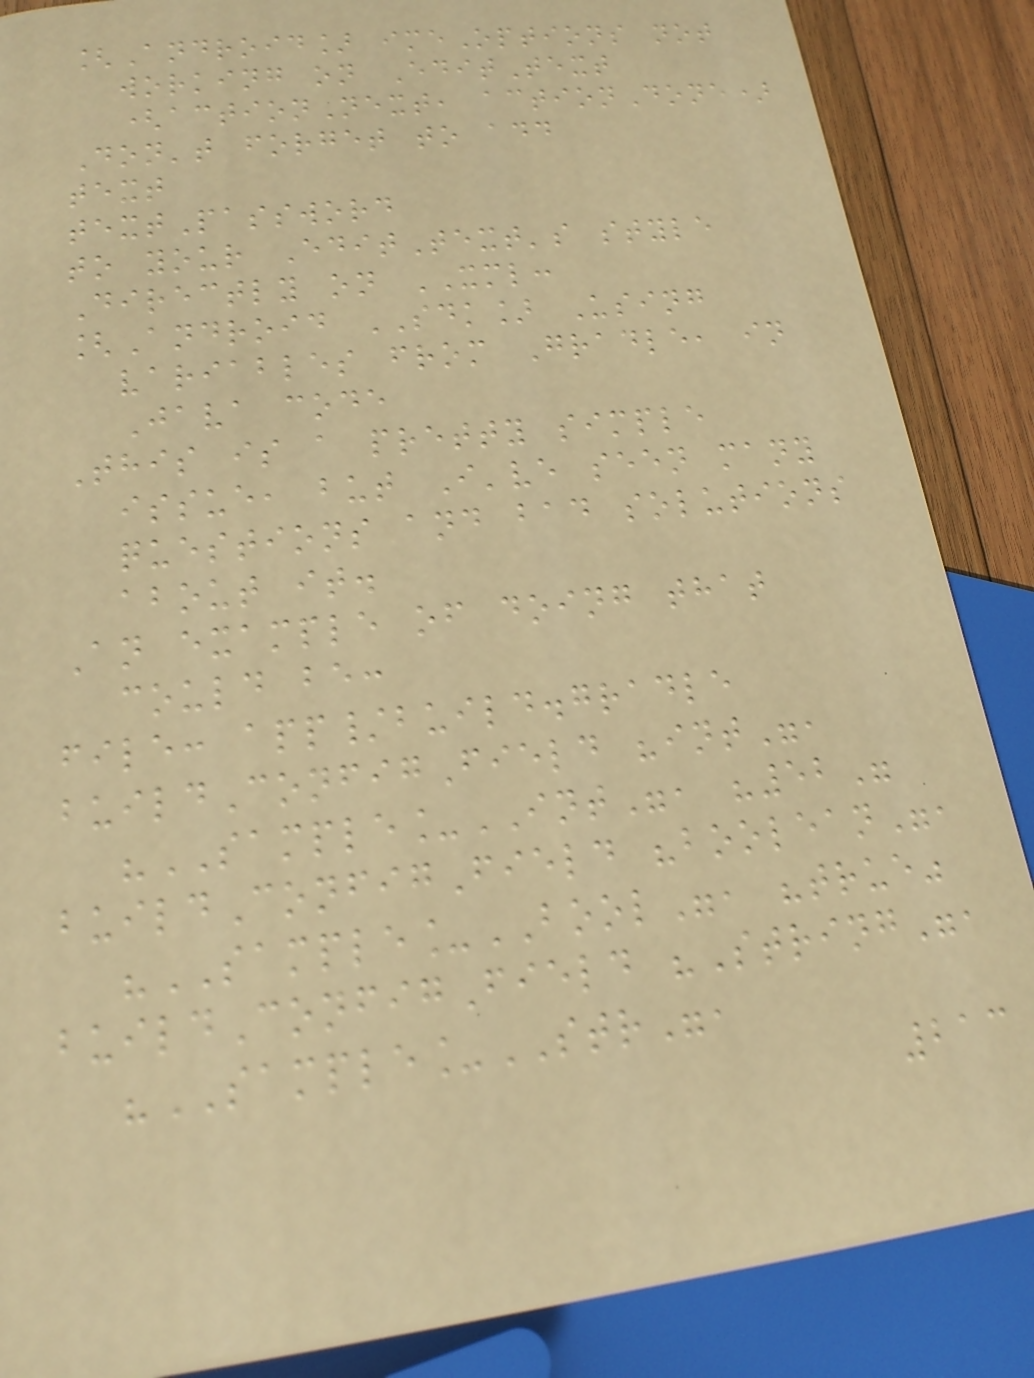[Android] imeOptions not
working on EditText
(actionNext, actionDone)
Don't forget to add
text
textPassword
to your EditText's style
Directly on XML:
[Android SDK] Using
variables from Gradle, in
Java code
This is a pretty simple
issue, but I've seen many
questions and bad solutions
about it.
An example of doing that
could be:
file: app/build.gradle
buildConfigField "int",
"SAMPLE_INT", "52"
buildConfigField "boolean",
"SAMPLE_BOOL", "true"
buildConfigField "String",
"SAMPLE_STR",
213
